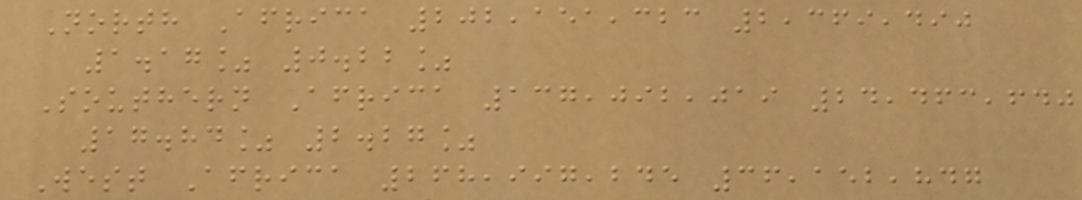North Africa 202,151,323 2,369,490
1.17% 0.22%
Southern Africa 137,092,019 24,463,640
17.84% 2.27%
West Africa 268,997,245 36,152,847
